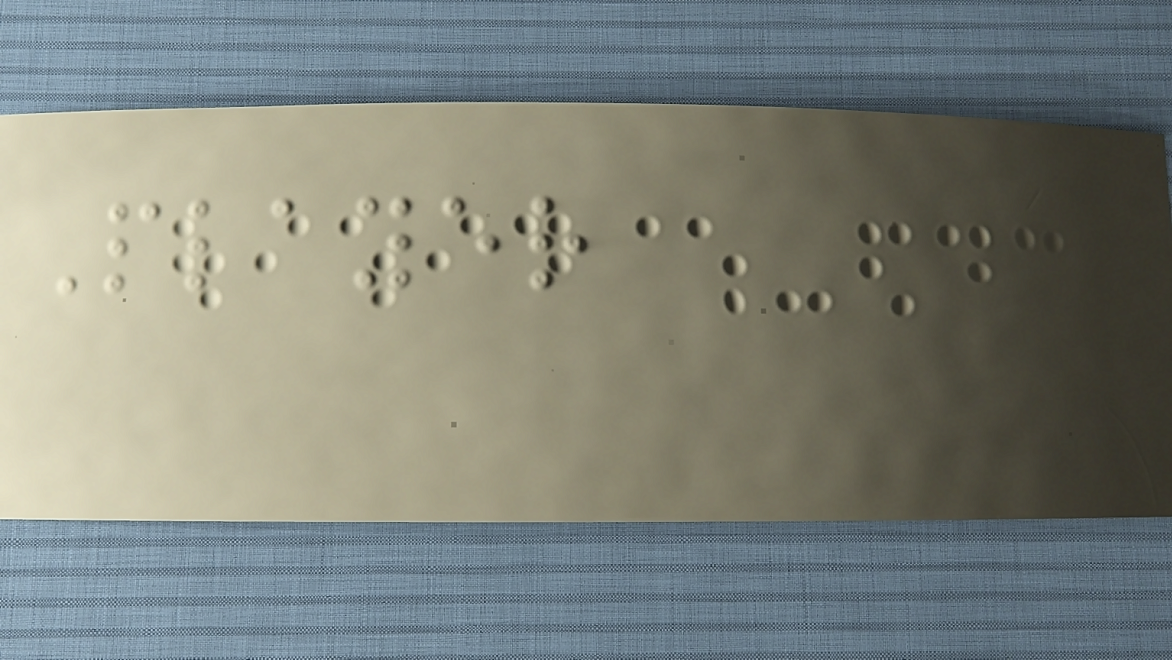Player
